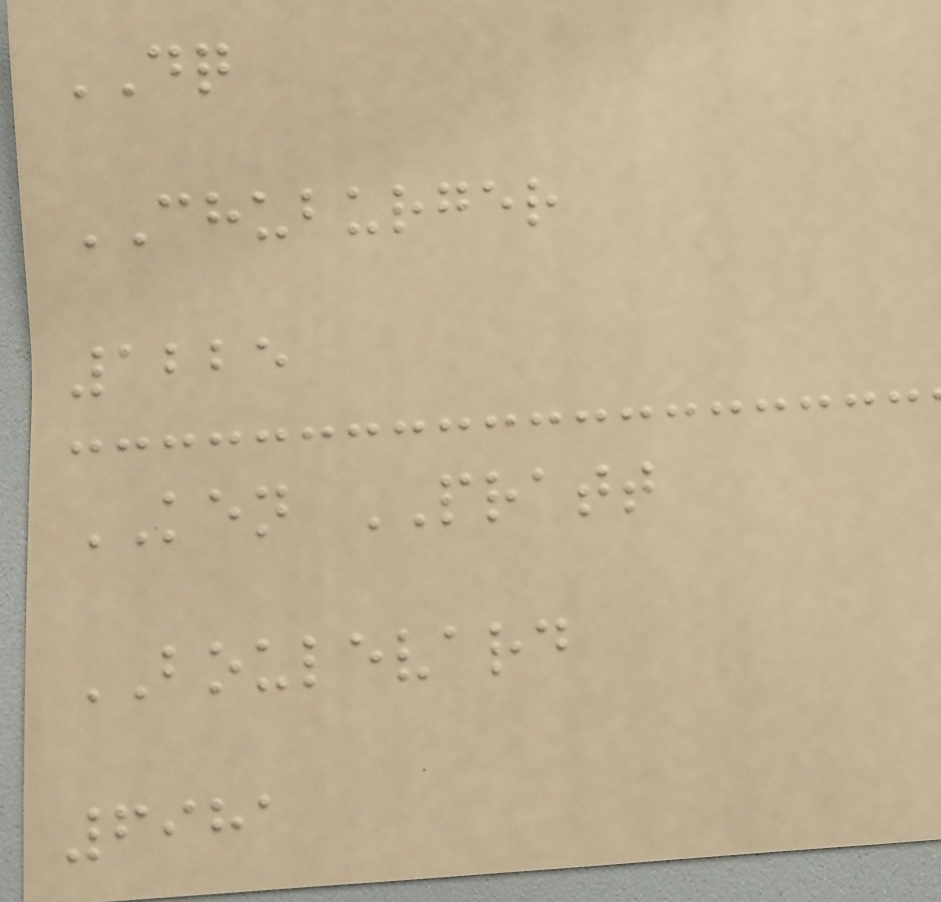DQ
CHUBURGER
1225
KEN PRATT
BOULEVARD
6981
